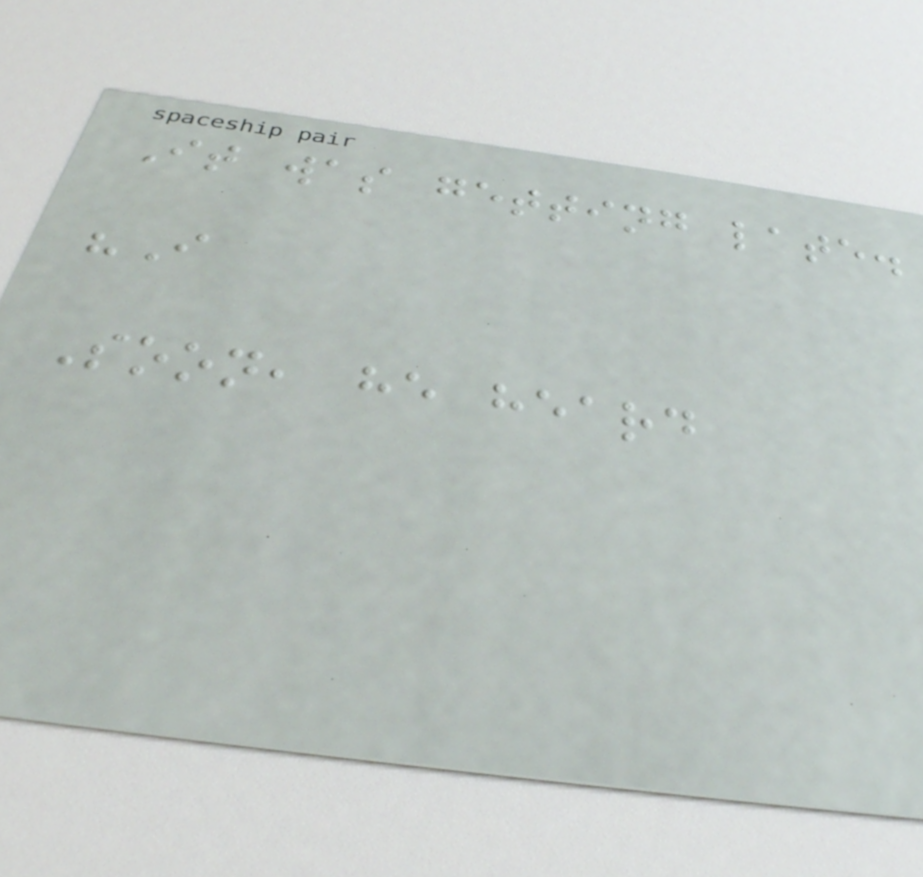It was getting late.
"I
Soon, he heard
